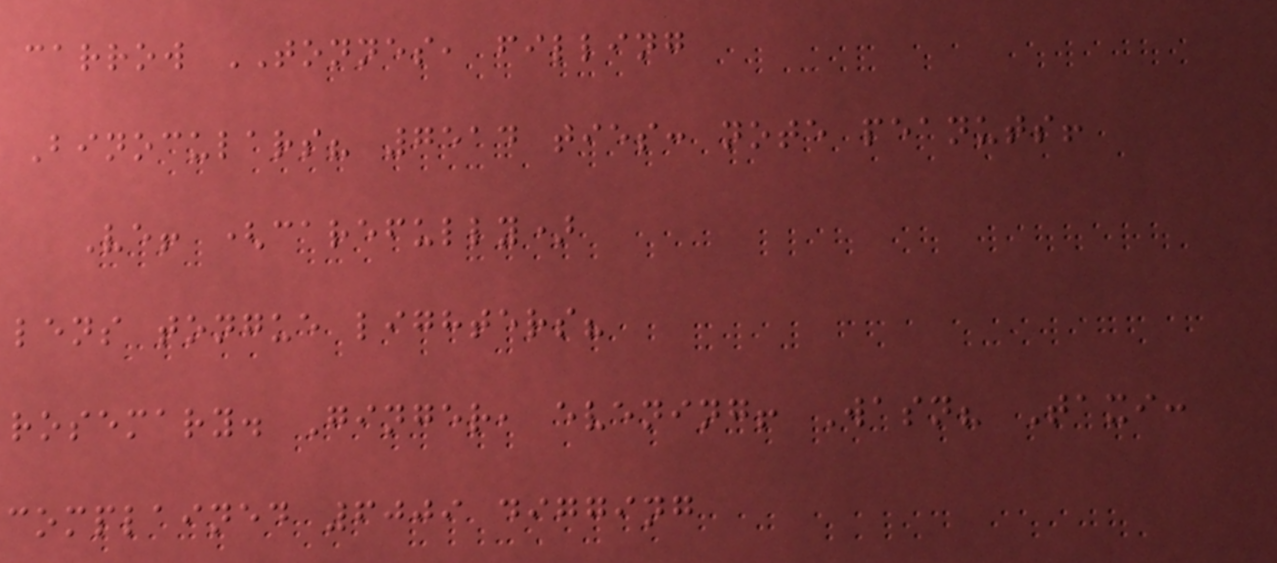carrow TONNES, filling
Binoculars? 7514 ties: note peanuts!
Ve! (carefully)
lens tongue lighters?
rosemary. Ginger, evening! Wasn? Taxi:
complained 6009 digging
